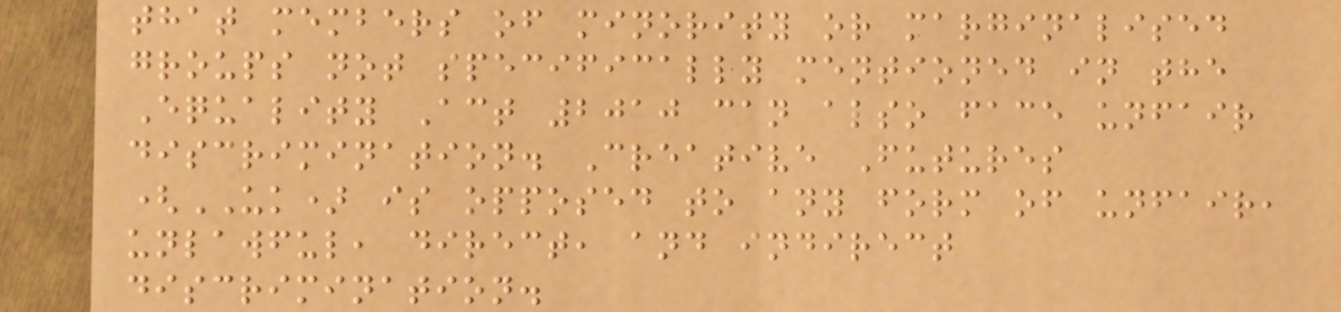that members of minority or marginalised
groups not specifically mentioned in the
Equality Act 2010 can also face unfair
discrimination. Creative Futures
(UK) is opposed to any form of unfair,
unlawful, direct, and indirect
discrimination.
